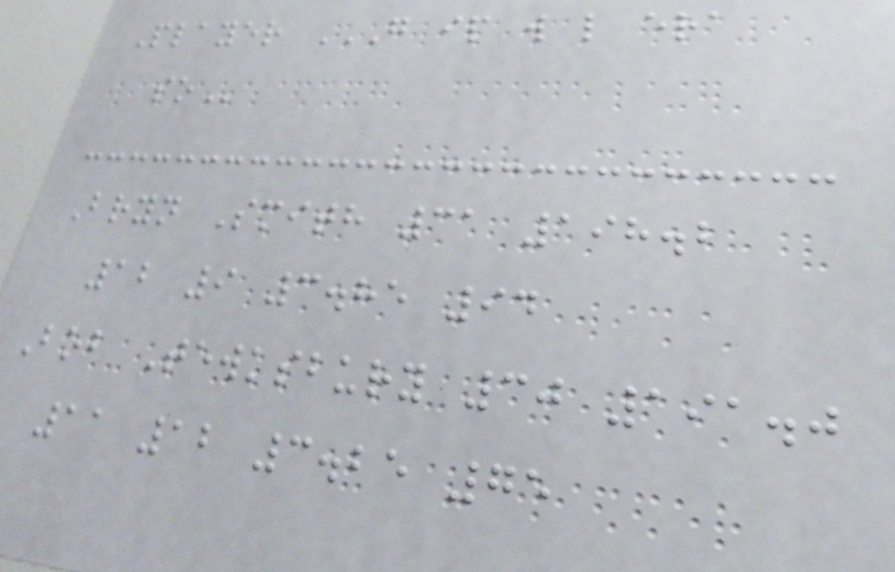Player G IP W L ERA
SO
Bryn Smith 31 198.2
12 9 3.85 94
Bob Tewksbury 30 191.0
11 12 3.25 75
